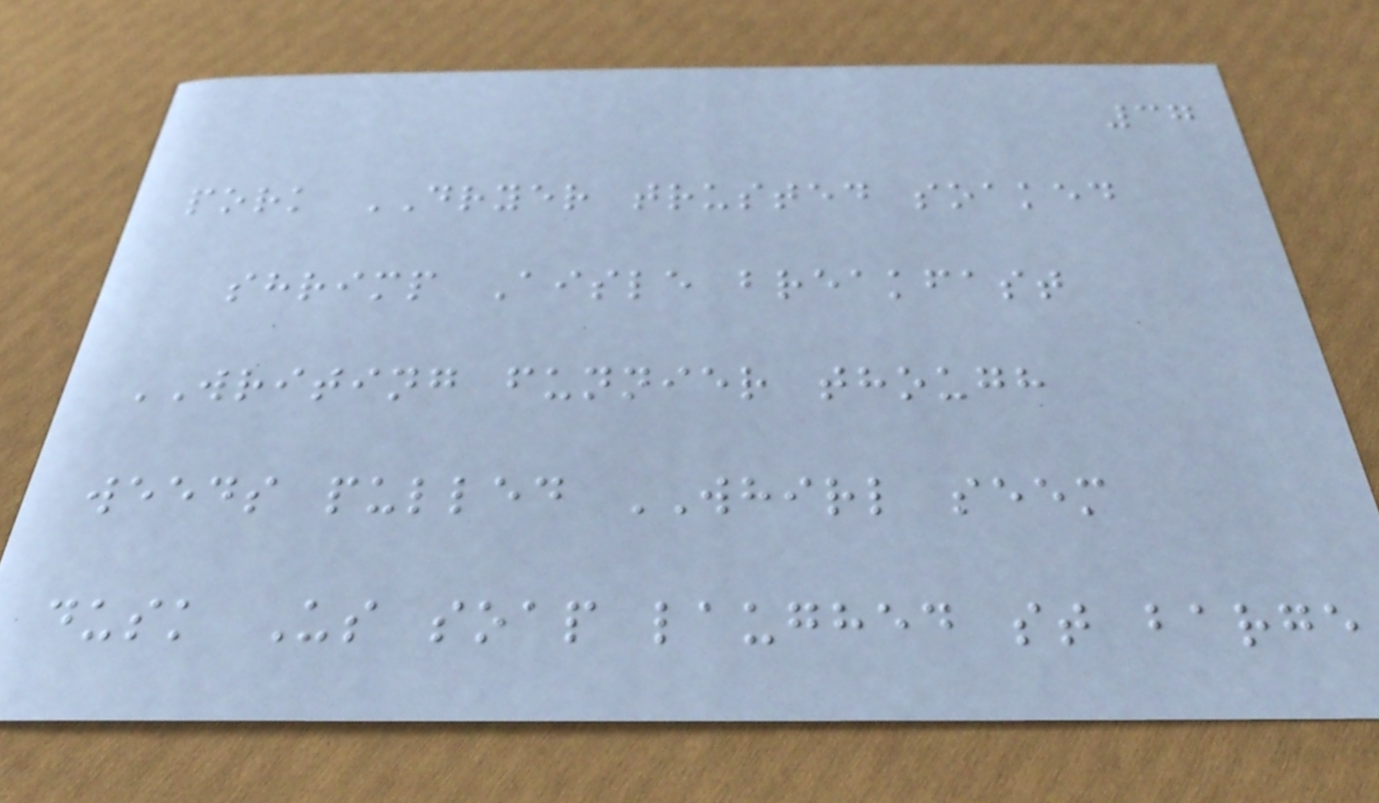37
pork DRYER trusted soaked
shrimp Aisle breakfast
WRITING funnier though
weeds pulled WHIRL seem
dusk Us soap laughed st barge
